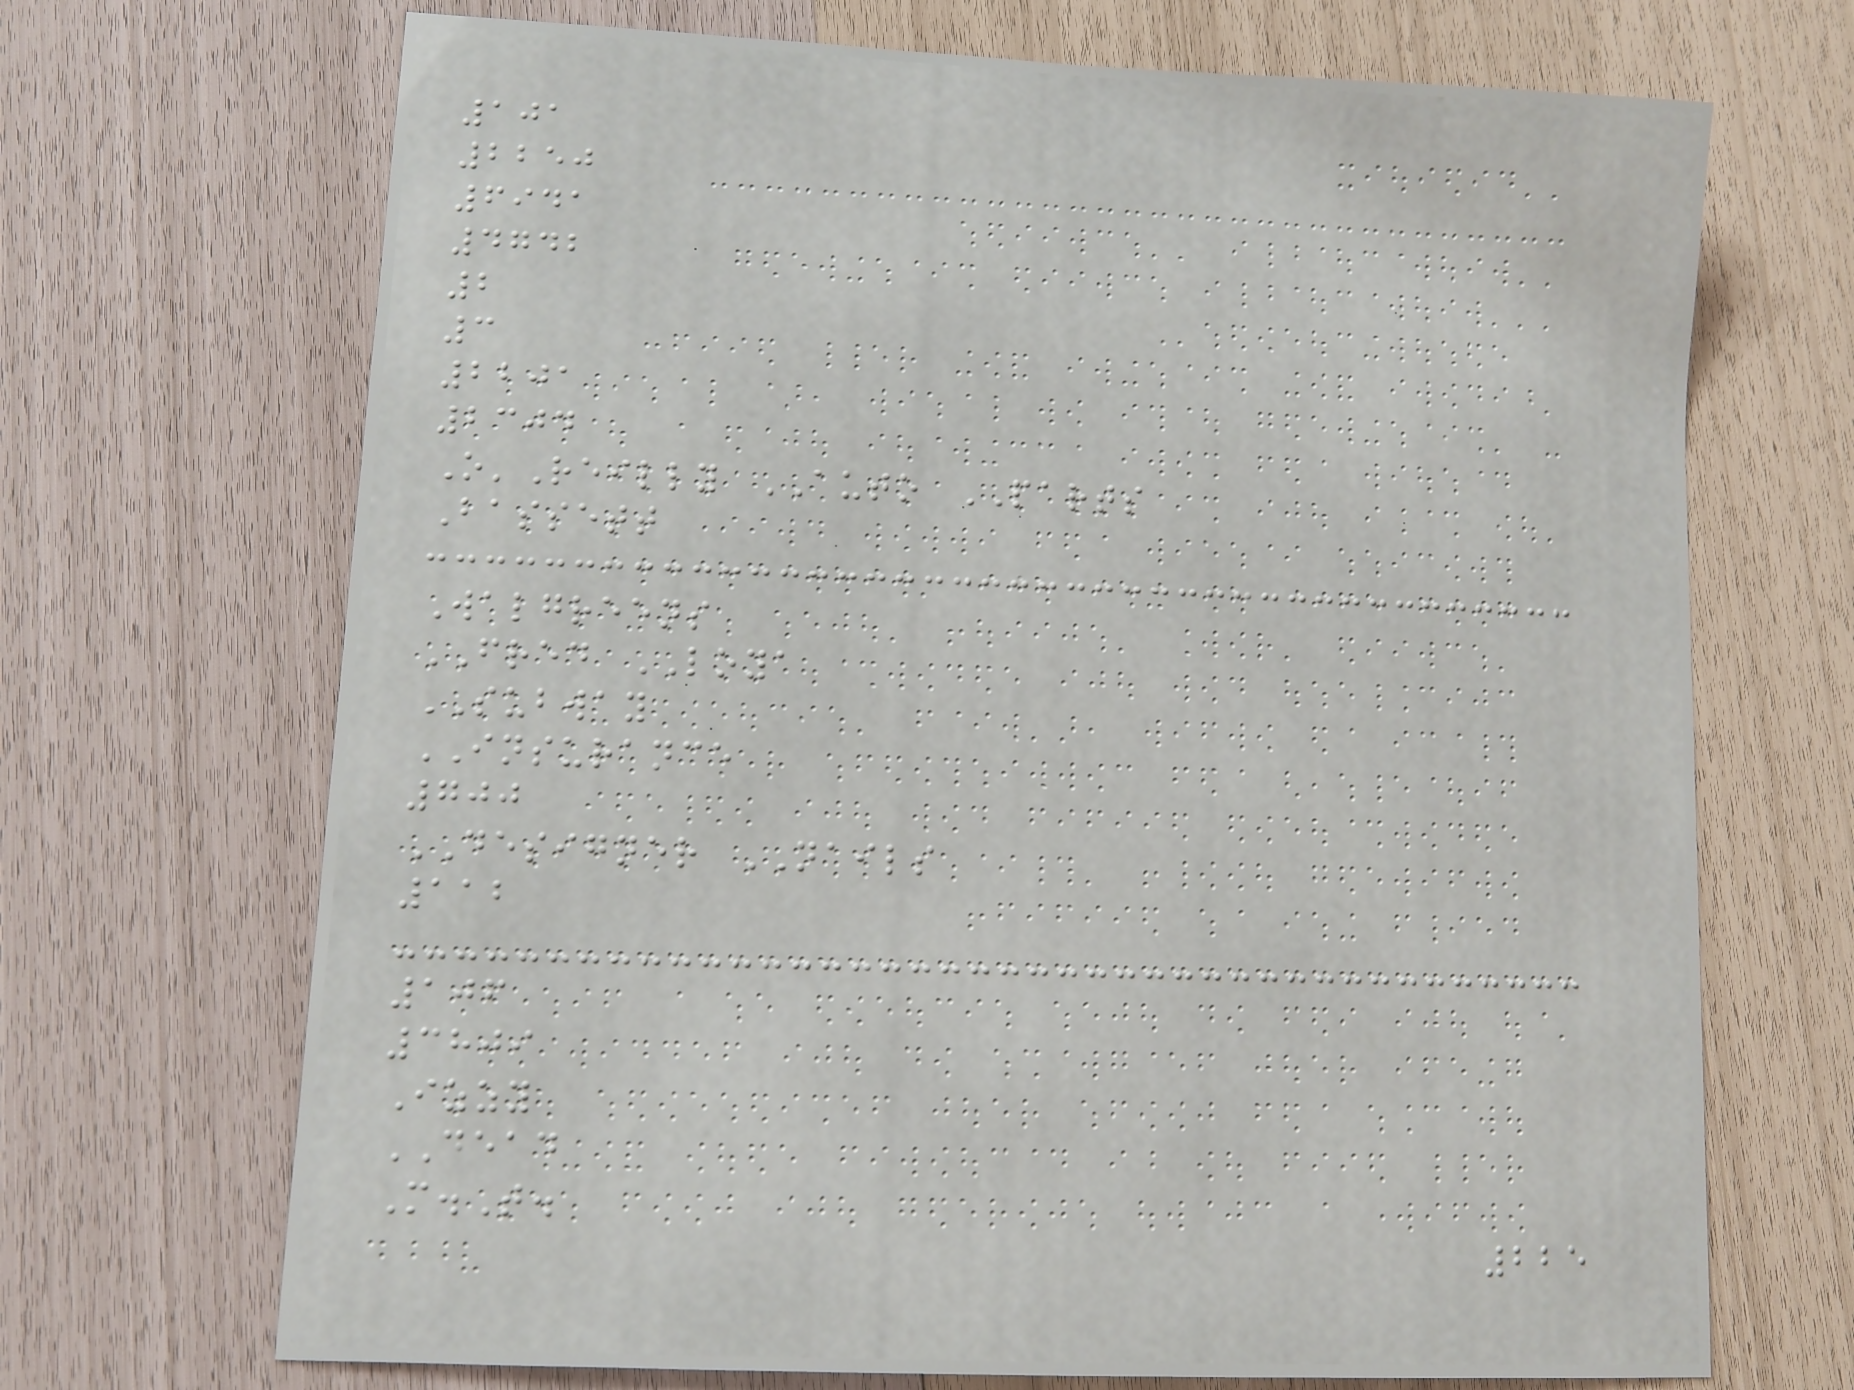101
2250
6941
4742
2
3
2201
2304
O'Reilly AUTO PARTS
Bassett
Walgreens
FRED LOYA
SUBWAY
INSURANCE
700
DESIGNER NAILS
112
106
3809
Izzy
DEAD
M.T.
225
